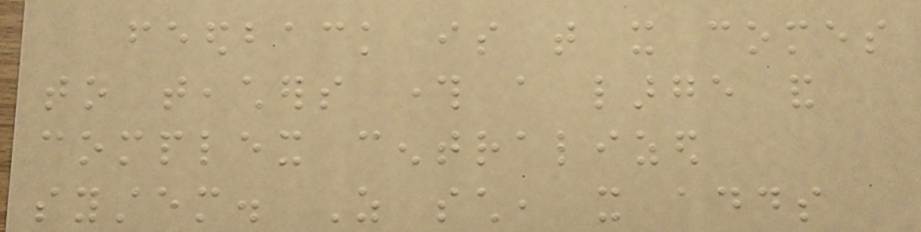feedback is that it comes
to teachers through a large and
complex centralized
system. As such, it adds
